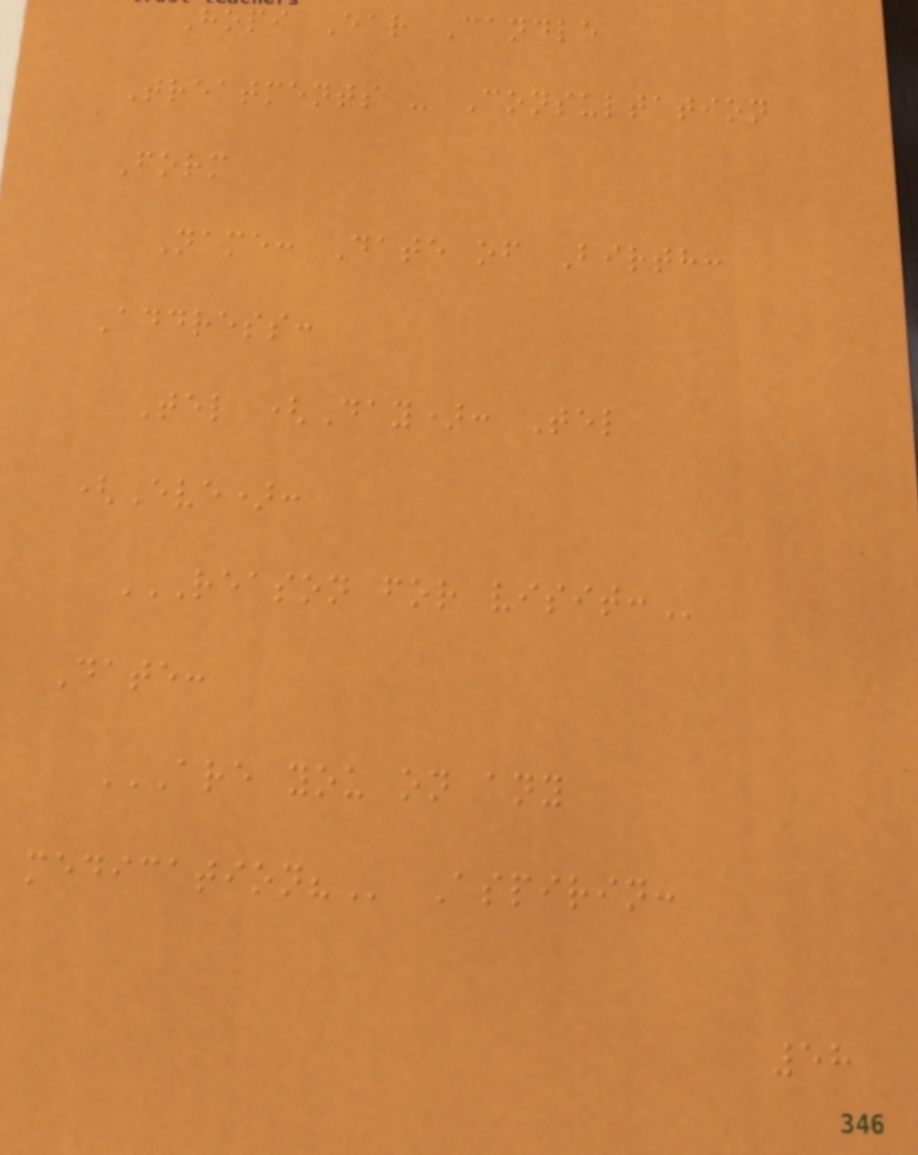Hopi Ear Candle
Treatments - Consultation
Form
Name: Date of Birth:
Address:
Tel (Day): Tel
(Eve):
REASON FOR VISIT:
Date:
ARE YOU ON ANY
MEDICATION? Aspirin:
58
